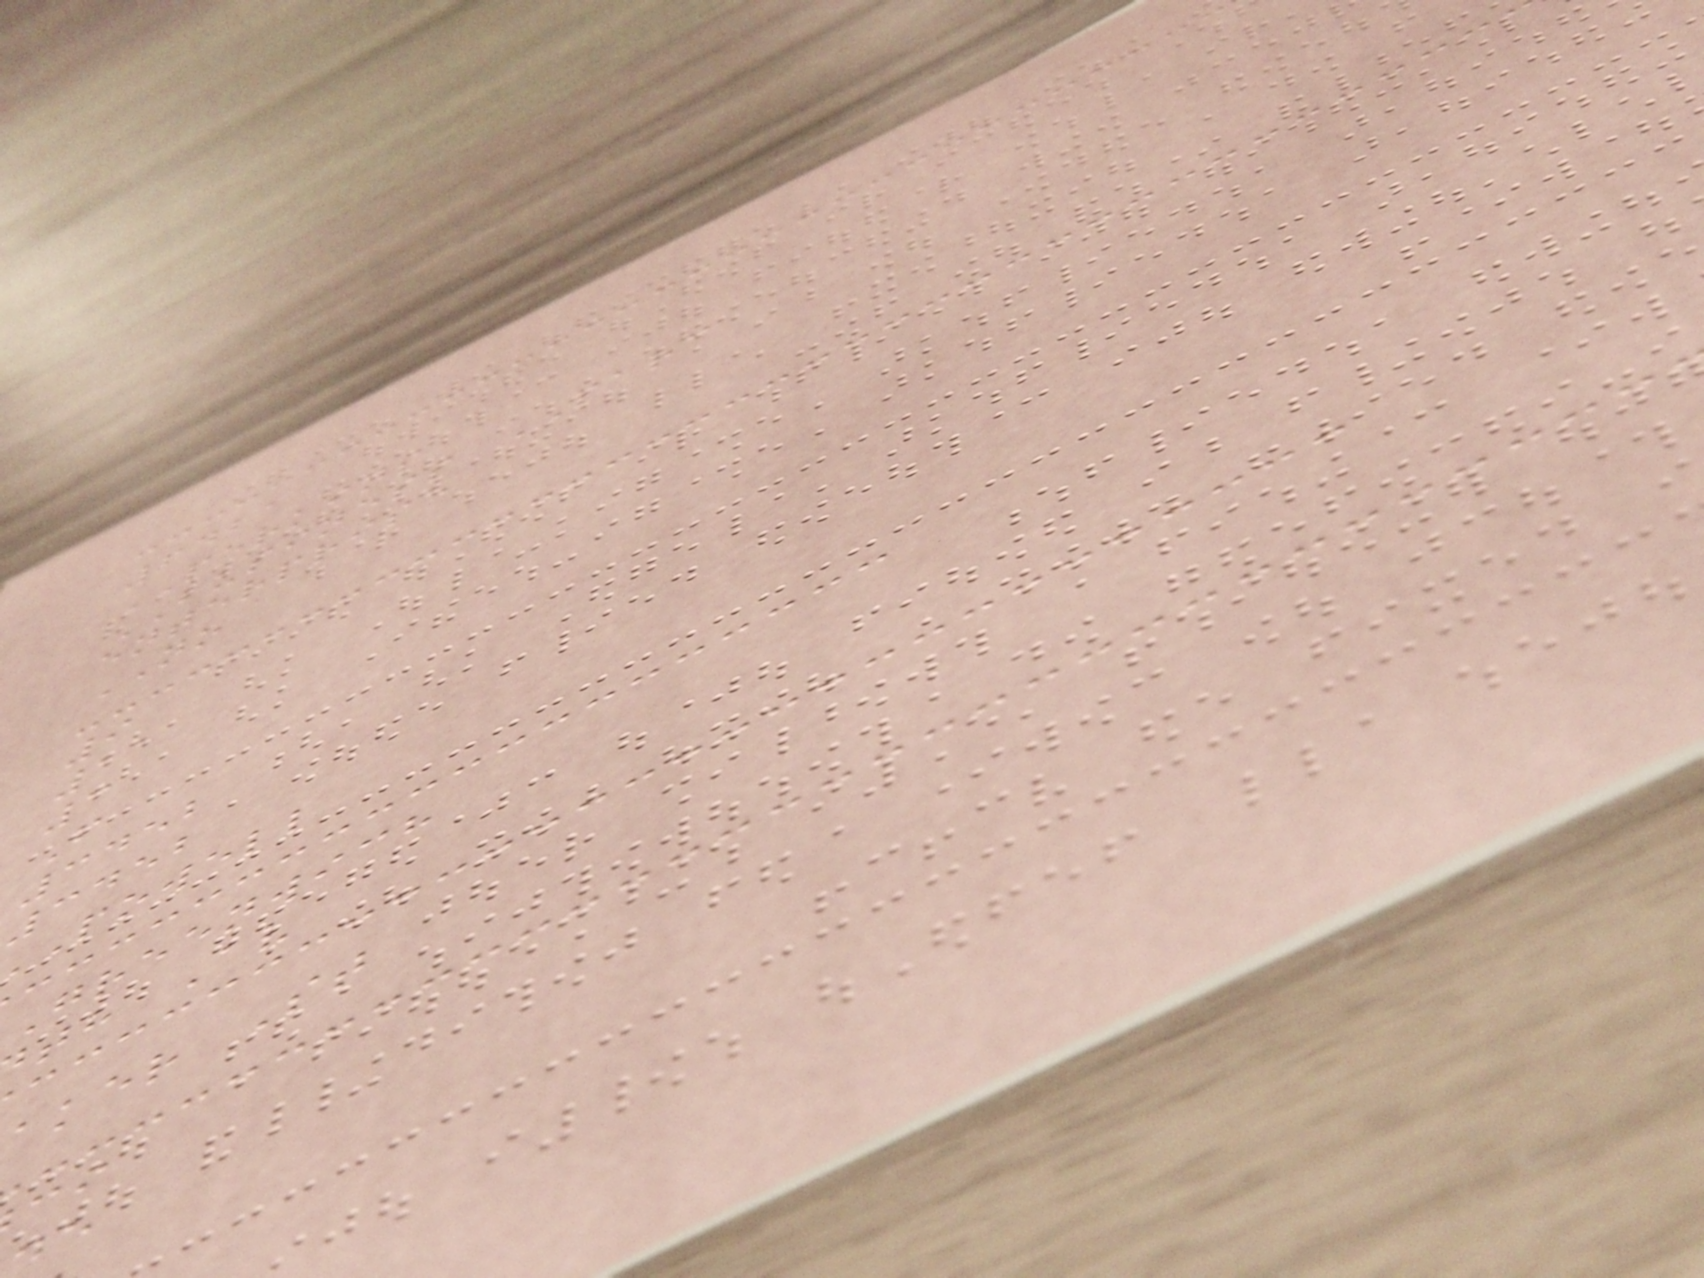6421
PERKINS
BUSINESS PARC
enterprise
NO
9
11
3
F
3452
3452
powell
greenwich
th Av
aker St
